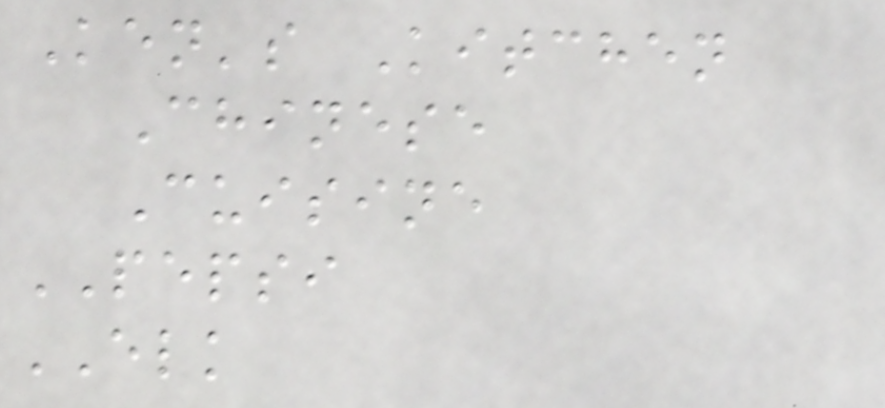Ken's Kitchen
Chinese
Cuisine
PEPSI
ELK
